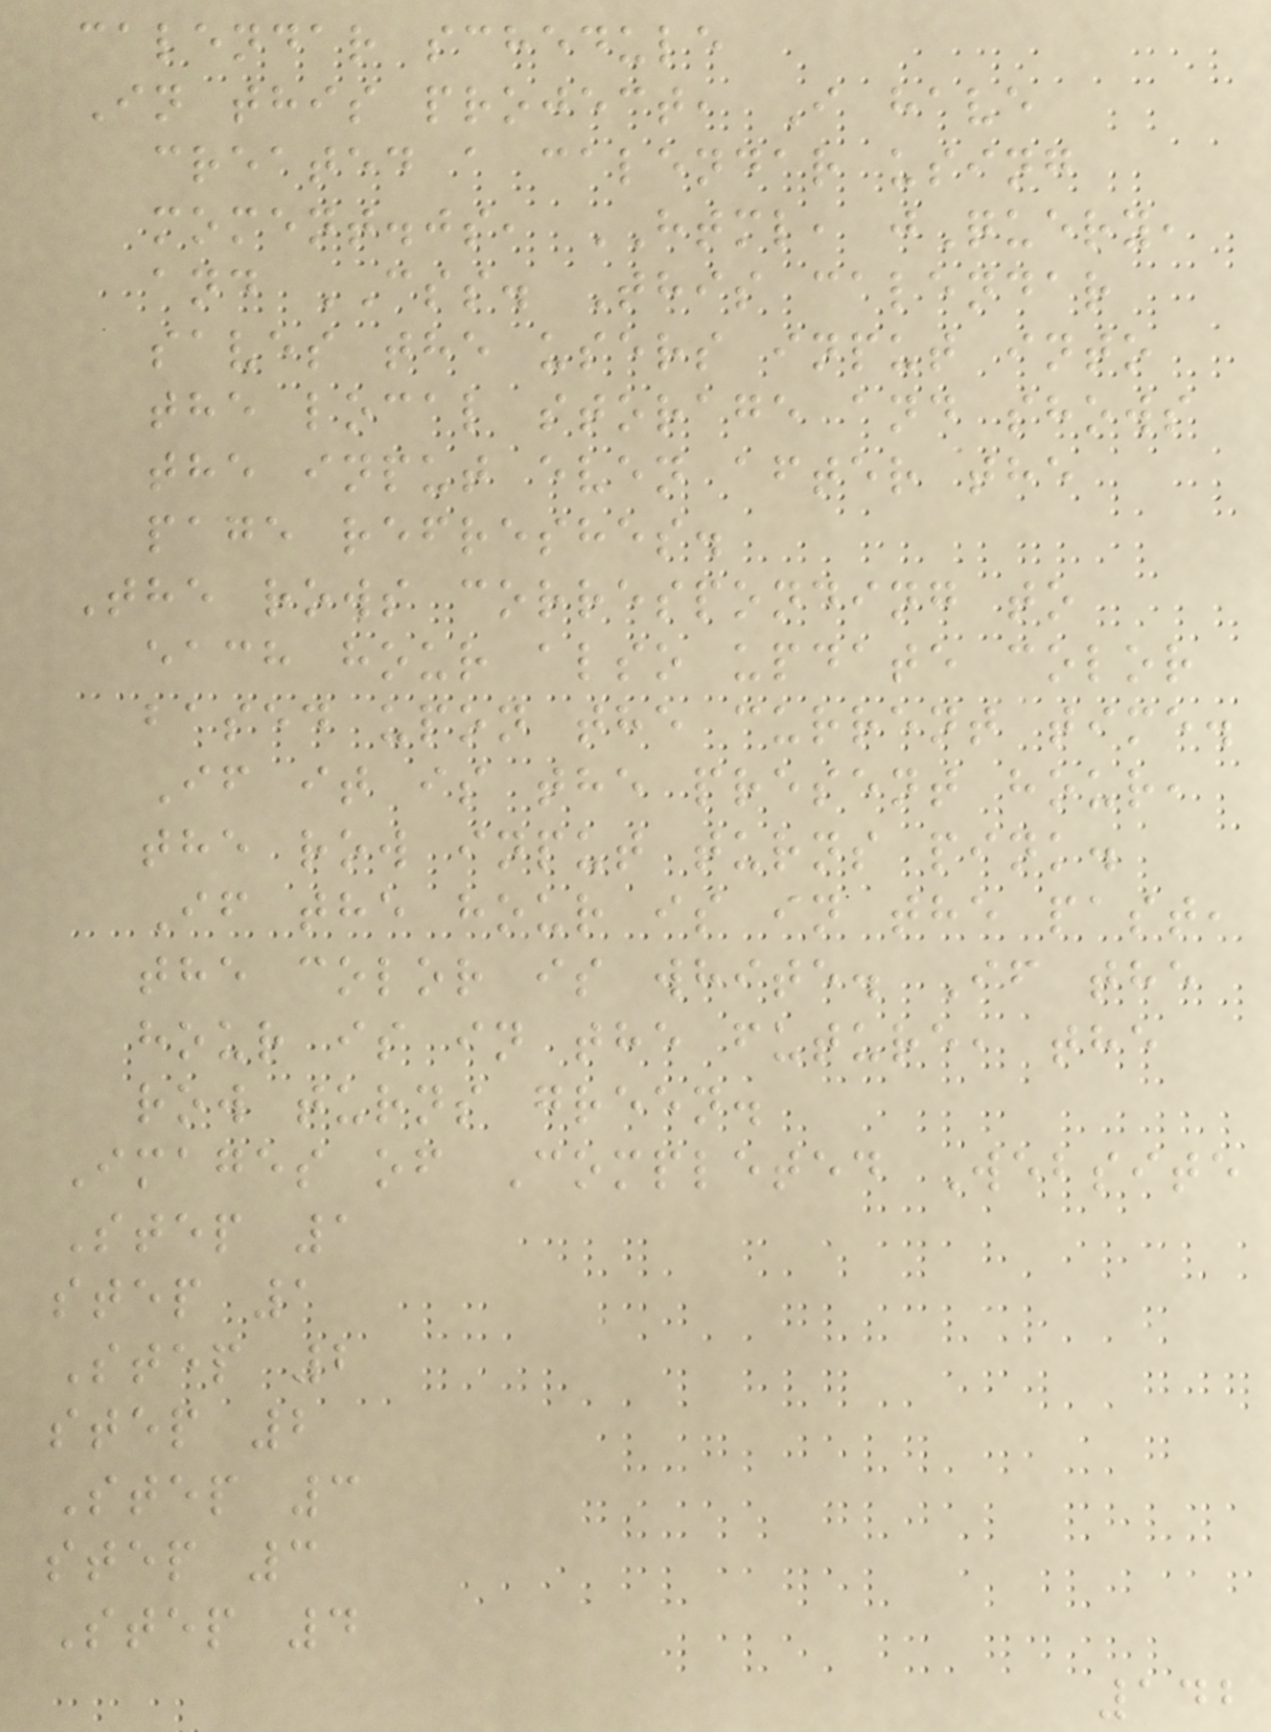calendar schedule
In this project, I have
created a calendar using
moment.js, HTML, jQuery,
and CSS. This calendar
saves the users input into
the local storage and shows
the input even after the
page refreshes.
The rows corresponding to
each hour also update color
based upon the current time.
If it is the present hour,
the row input turns pink.
If the hour is in the past,
the color is white. If the
hour is in the future, the
row turns green.
Images of Completed Website
Step 1
step 1
Step 2
step 2
Step 3
step 3
Step 4
142
